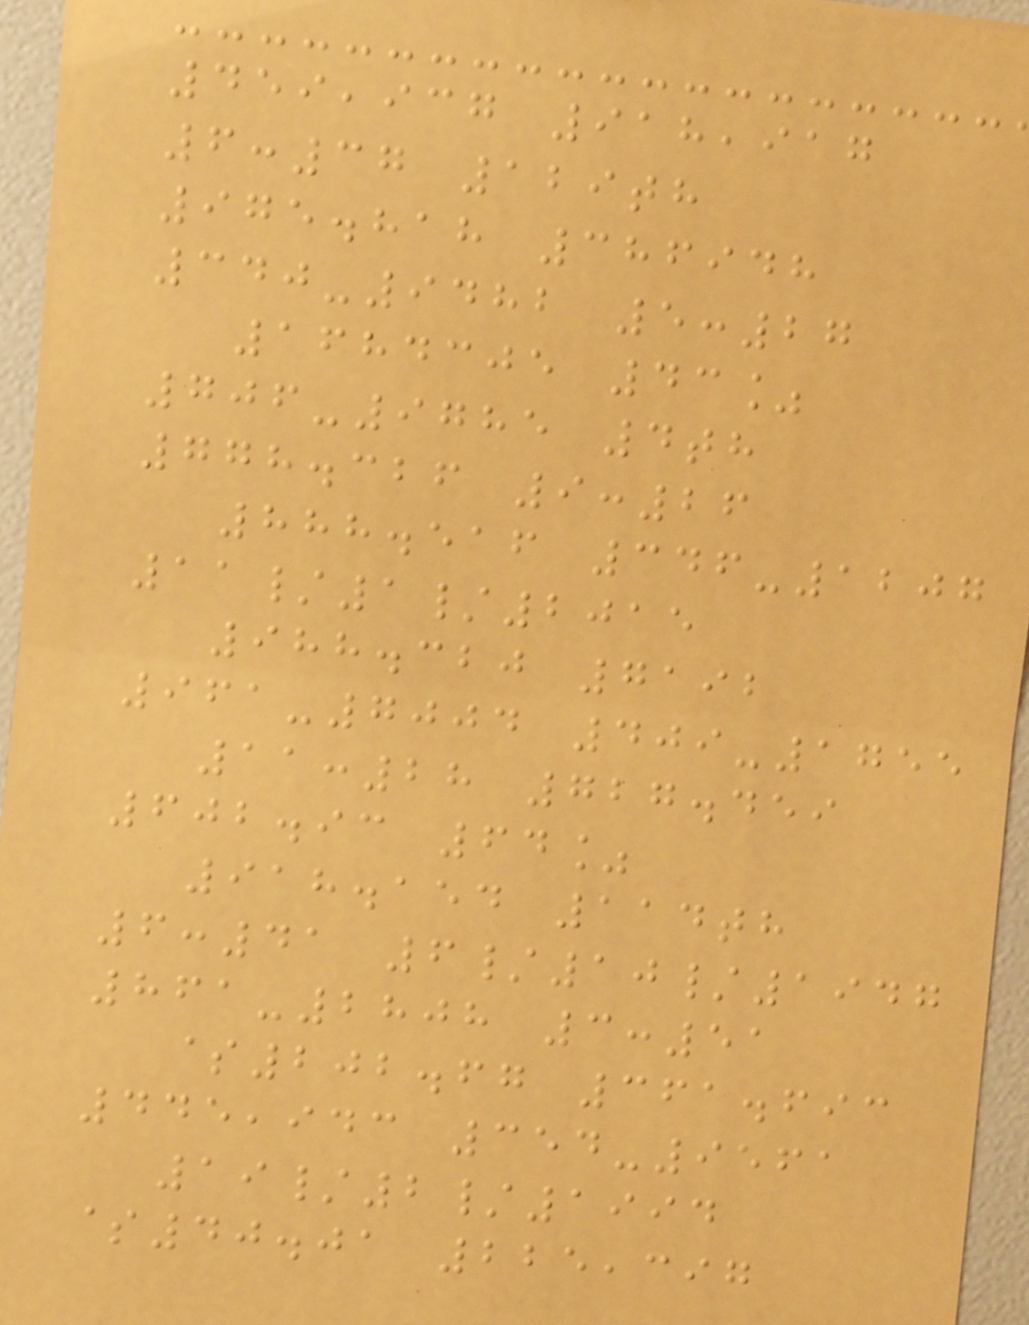459,937 918,917
6:37 129th
975.818 386948
340-9482 5:27
1684305 43%
706-9785 4th
778.326 9:26
888.516 346-1207
11/1/2015
988.320 7192
961-7004 409-1755
11:28 727.459
602.93 64%
918.154 114th
6:41 6/10/1947
861-2808 3:51
$202.67 361.693
445,943 354-9561
19/2/1994
$40.01 225,397
